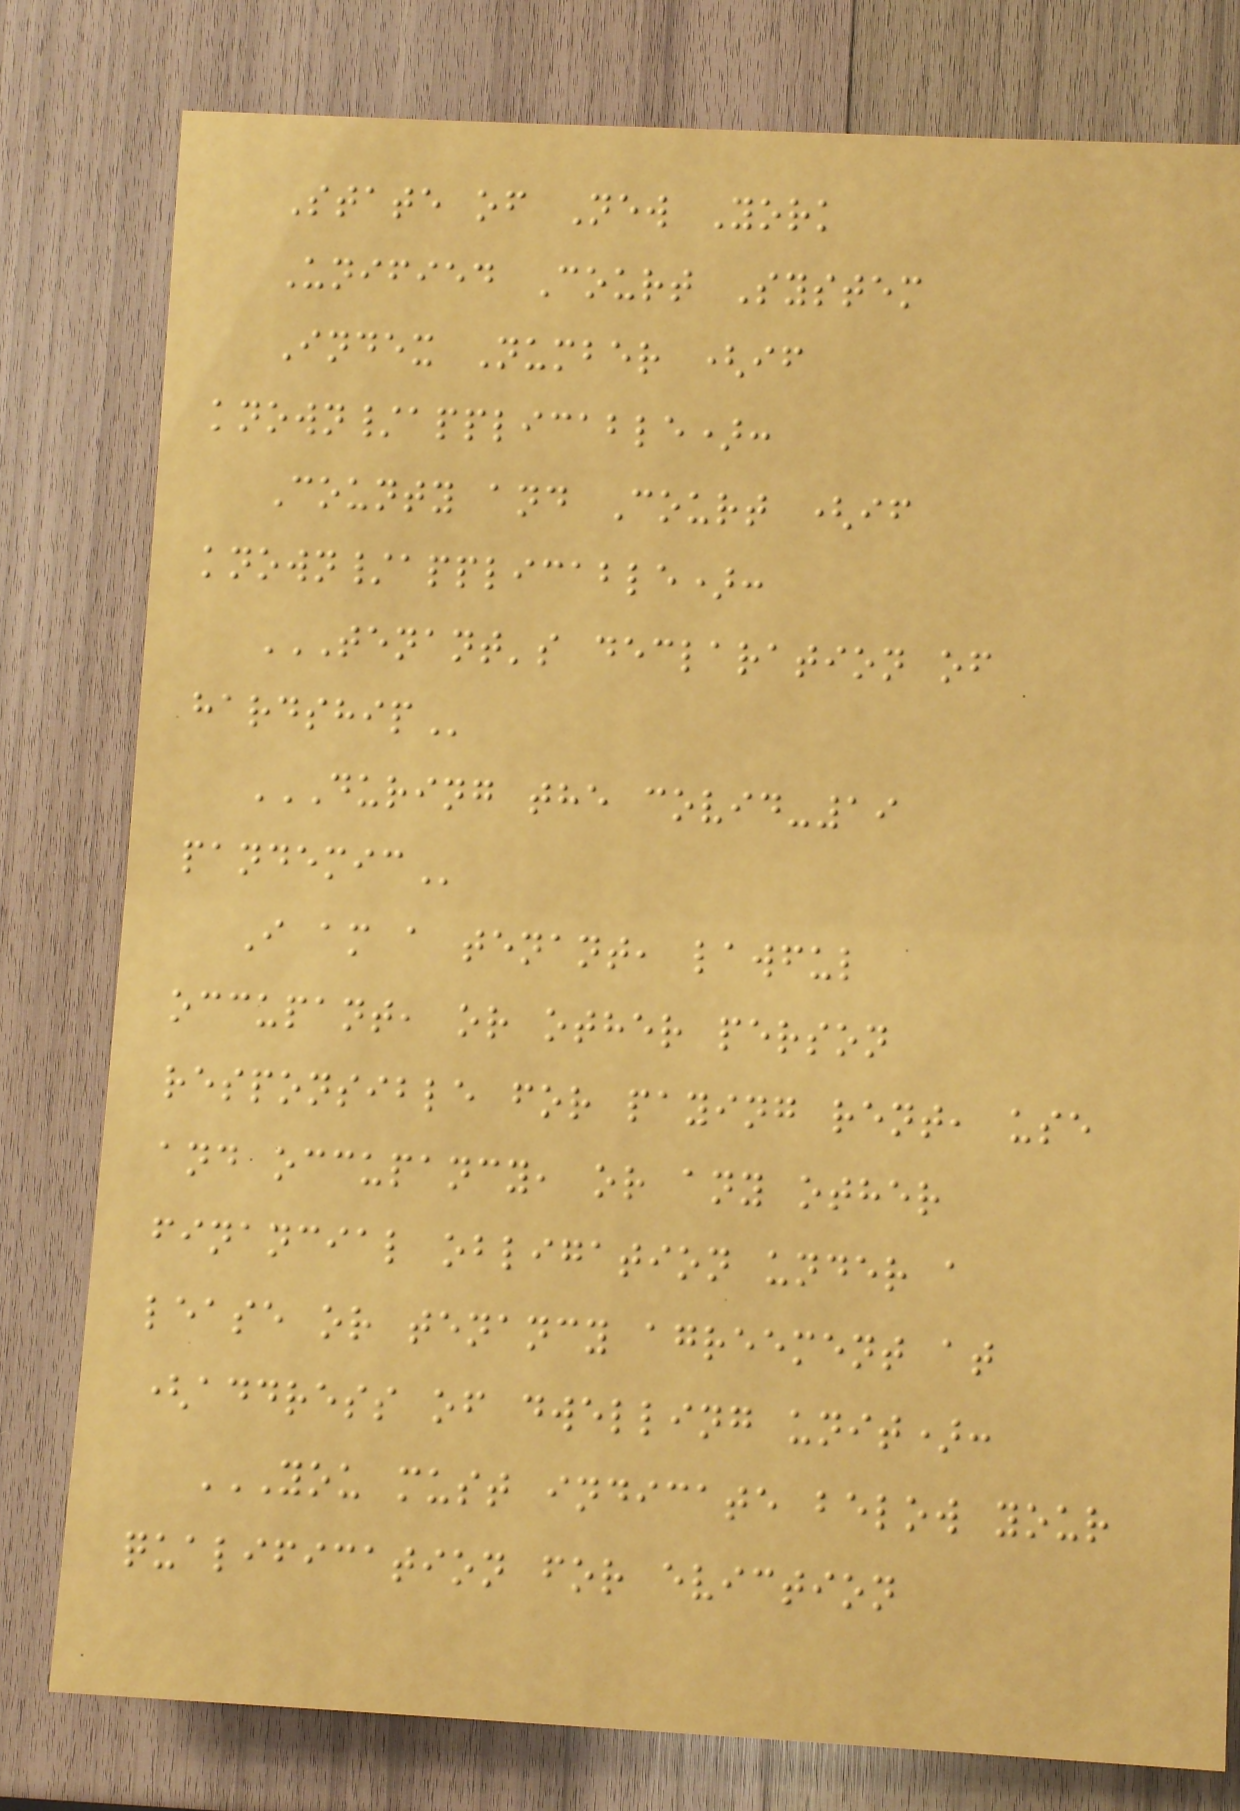State of New York
Unified Court System
Index Number (if
known/applicable):
County and Court (if
known/applicable):
TENANT'S DECLARATION OF
HARDSHIP
DURING THE COVID-19
PANDEMIC
I am a tenant, lawful
occupant, or other person
responsible for paying rent, use
and occupancy, or any other
financial obligation under a
lease or tenancy agreement at
(address of dwelling unit):
YOU MUST INDICATE BELOW YOUR
QUALIFICATION FOR EVICTION
